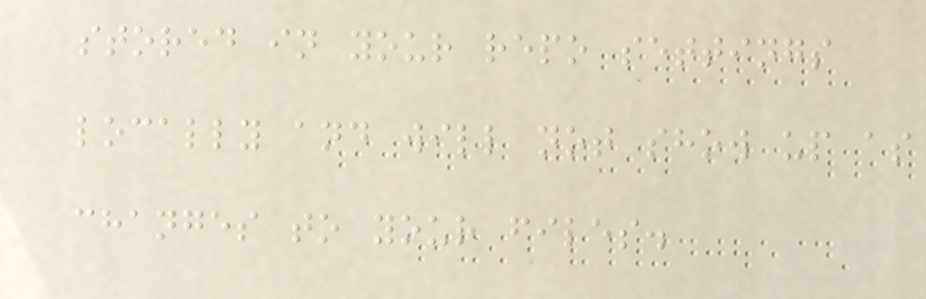stored in your repo settings
locally and will not show up as
changes to your files.
